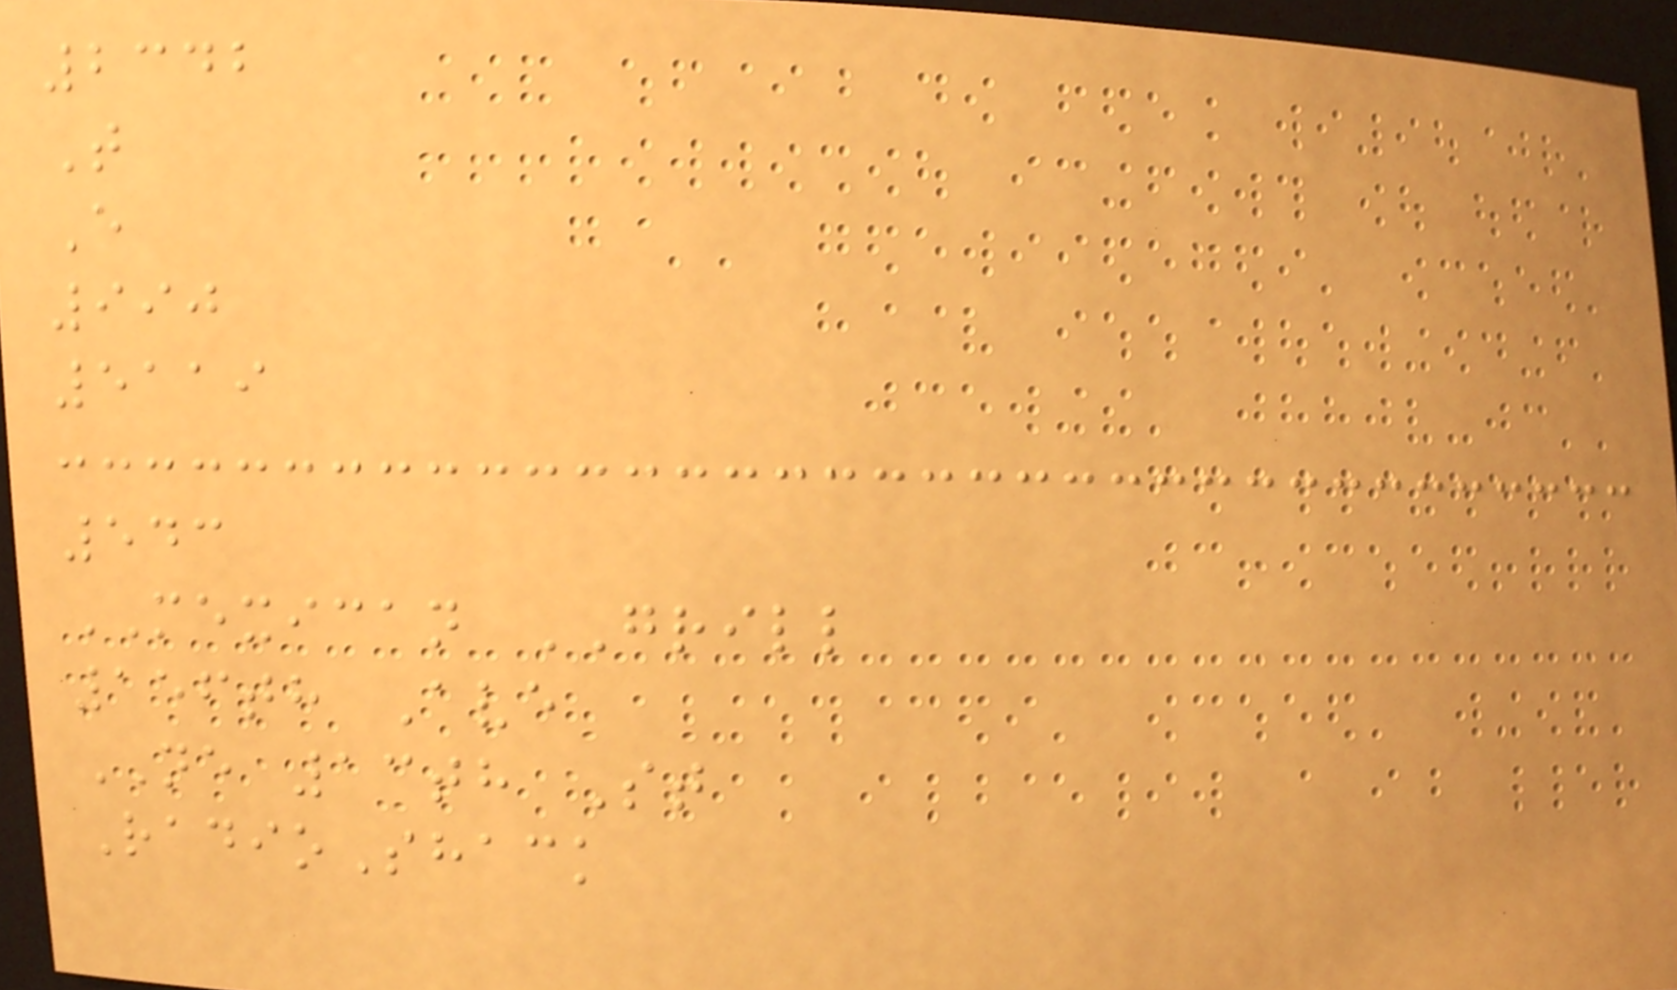2342
T
E
990
5119
543
MEXICAN GRILL
156th Ave
NE 13th St
RadioShack
